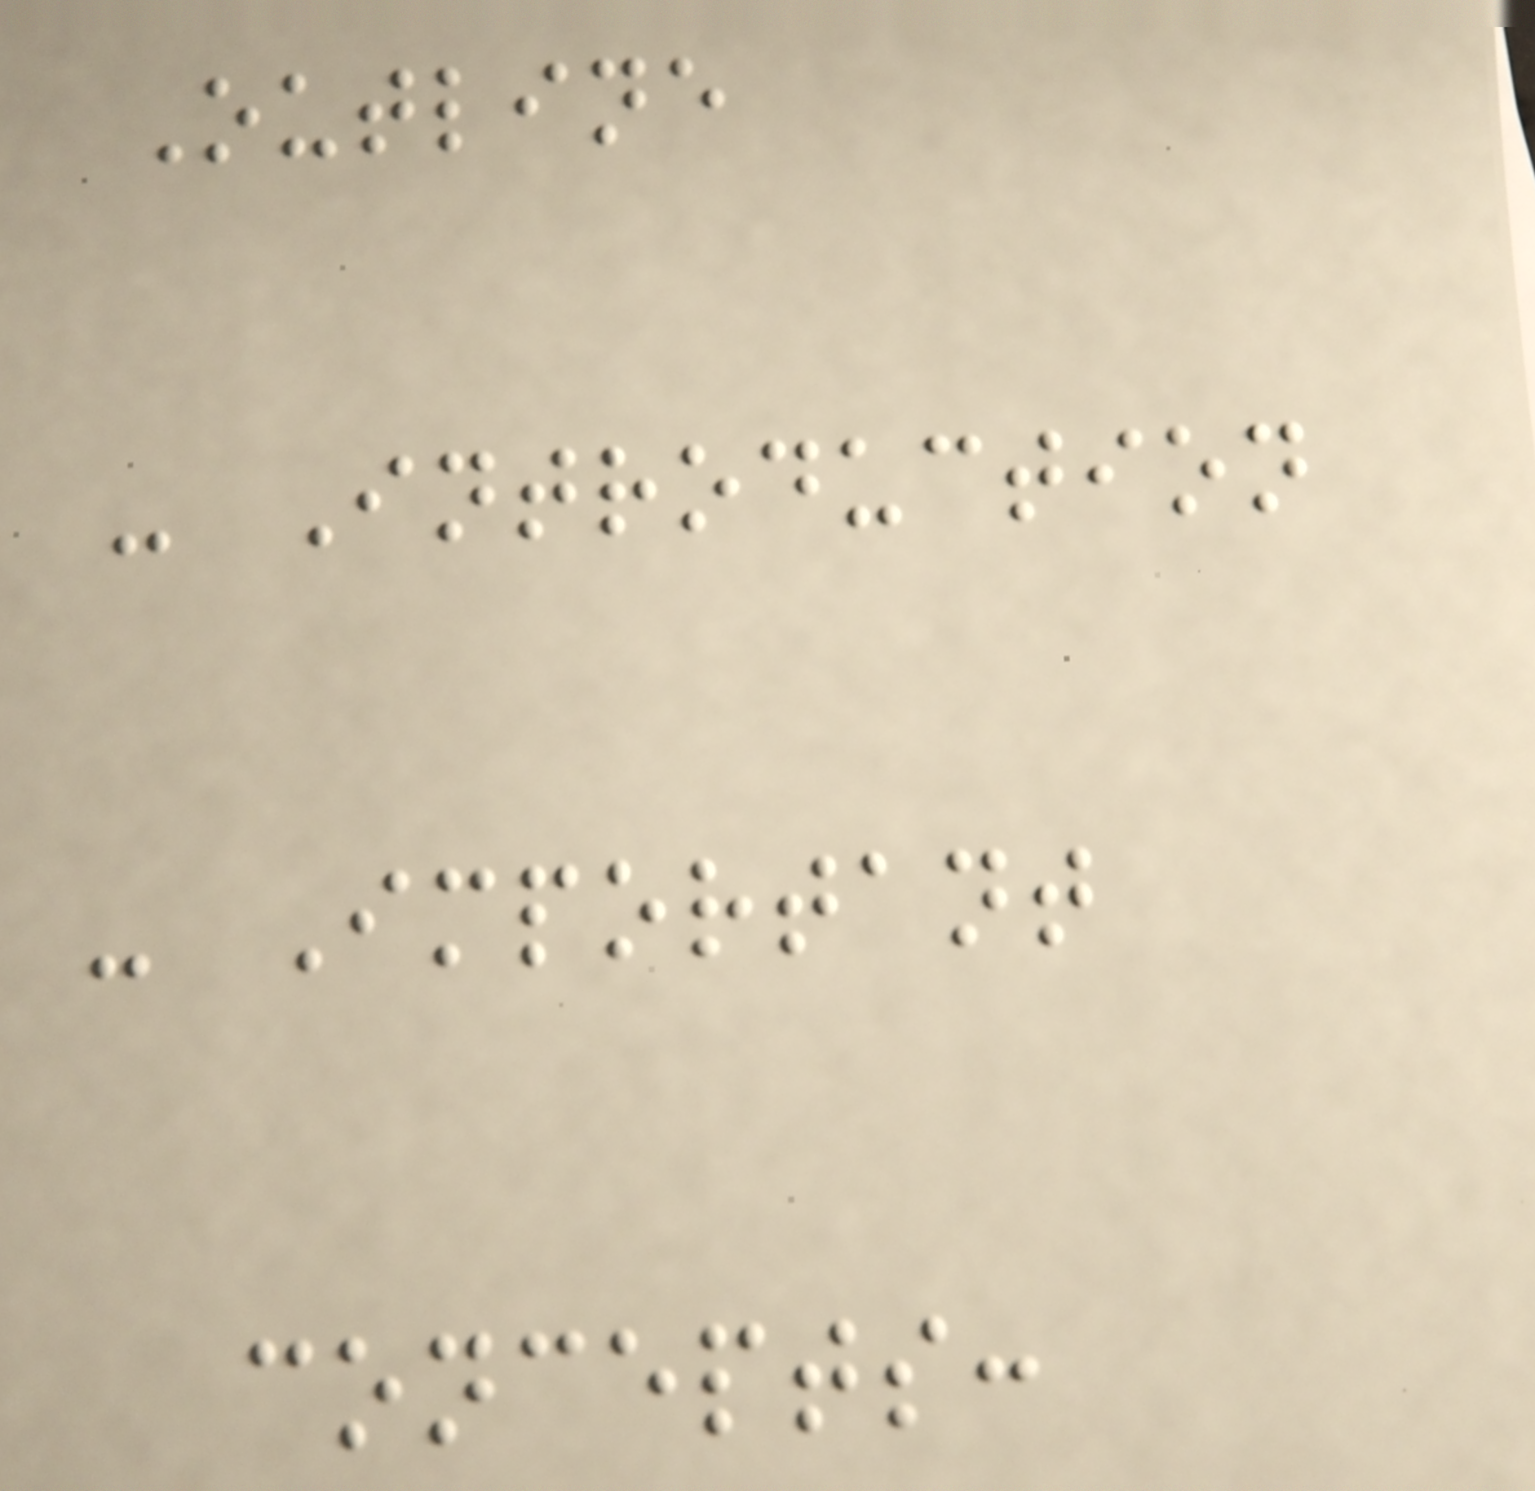Outline
- Introduction
- Important
concepts:
